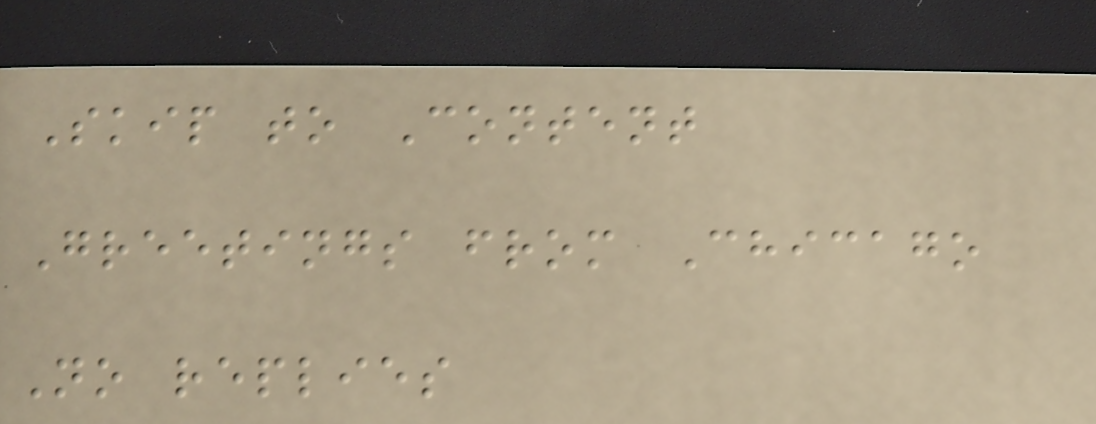Skip to Content
Greetings from Chicago
No replies
